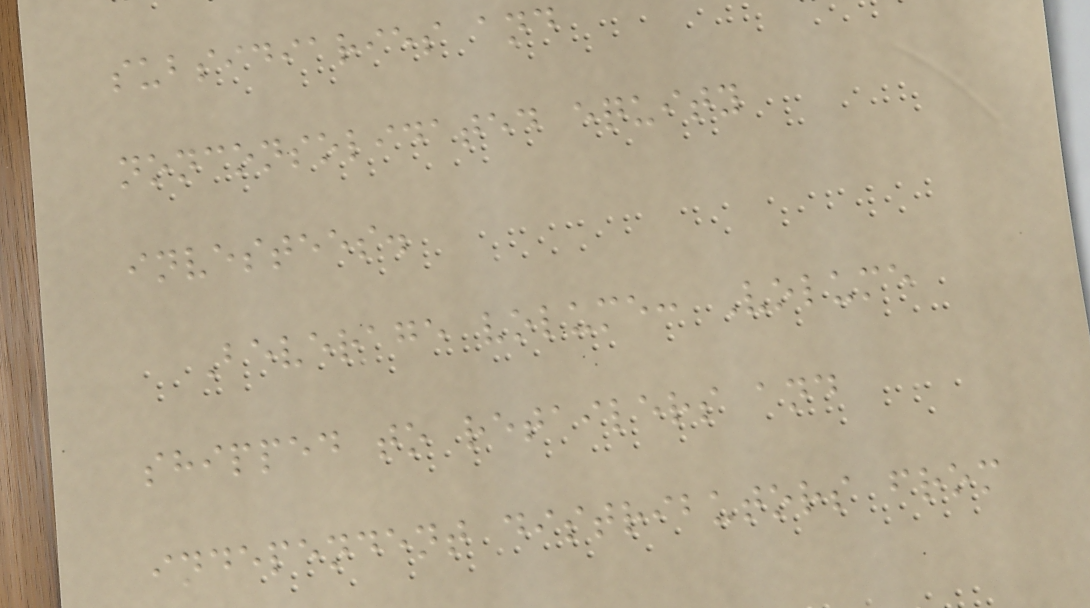subsidiaries and
nonconsolidated equity
investees.
Beverage volume: Volume
shipped to retailers and
independent distributors from
